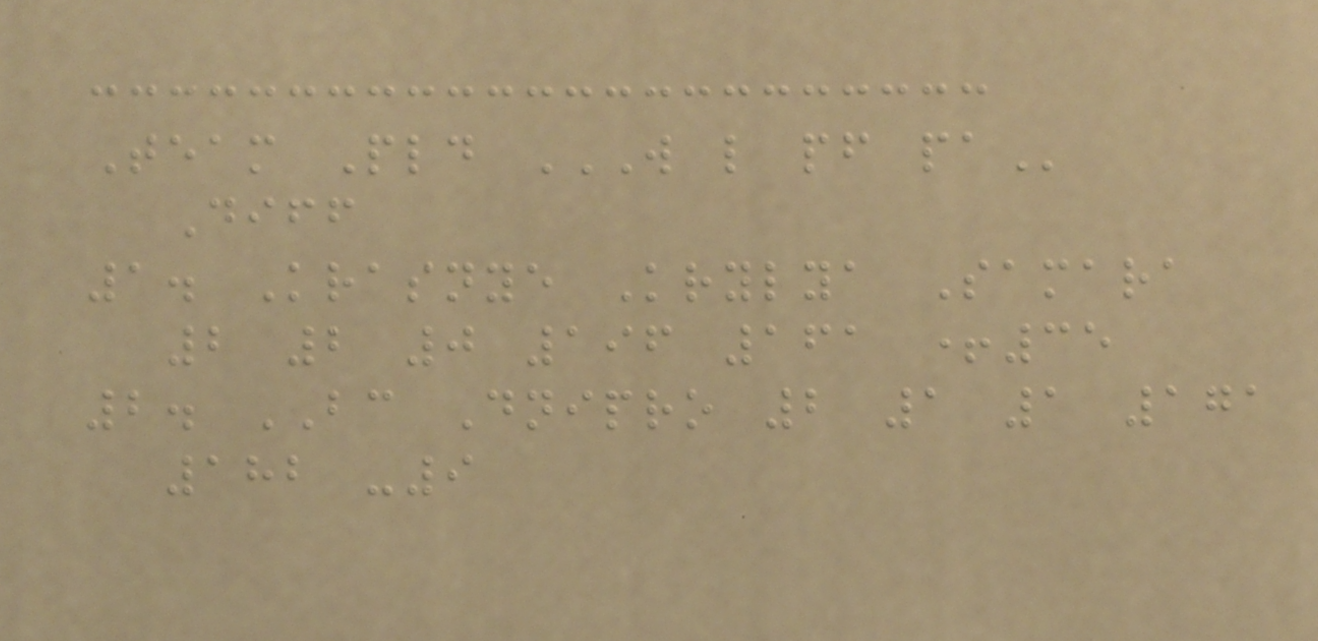Team Pld W L PF PA
Diff
1. Krasnye Krylya Samara
2 2 0 196 161 +35
2. BC Dnipro 2 1 1 171
182 -9
